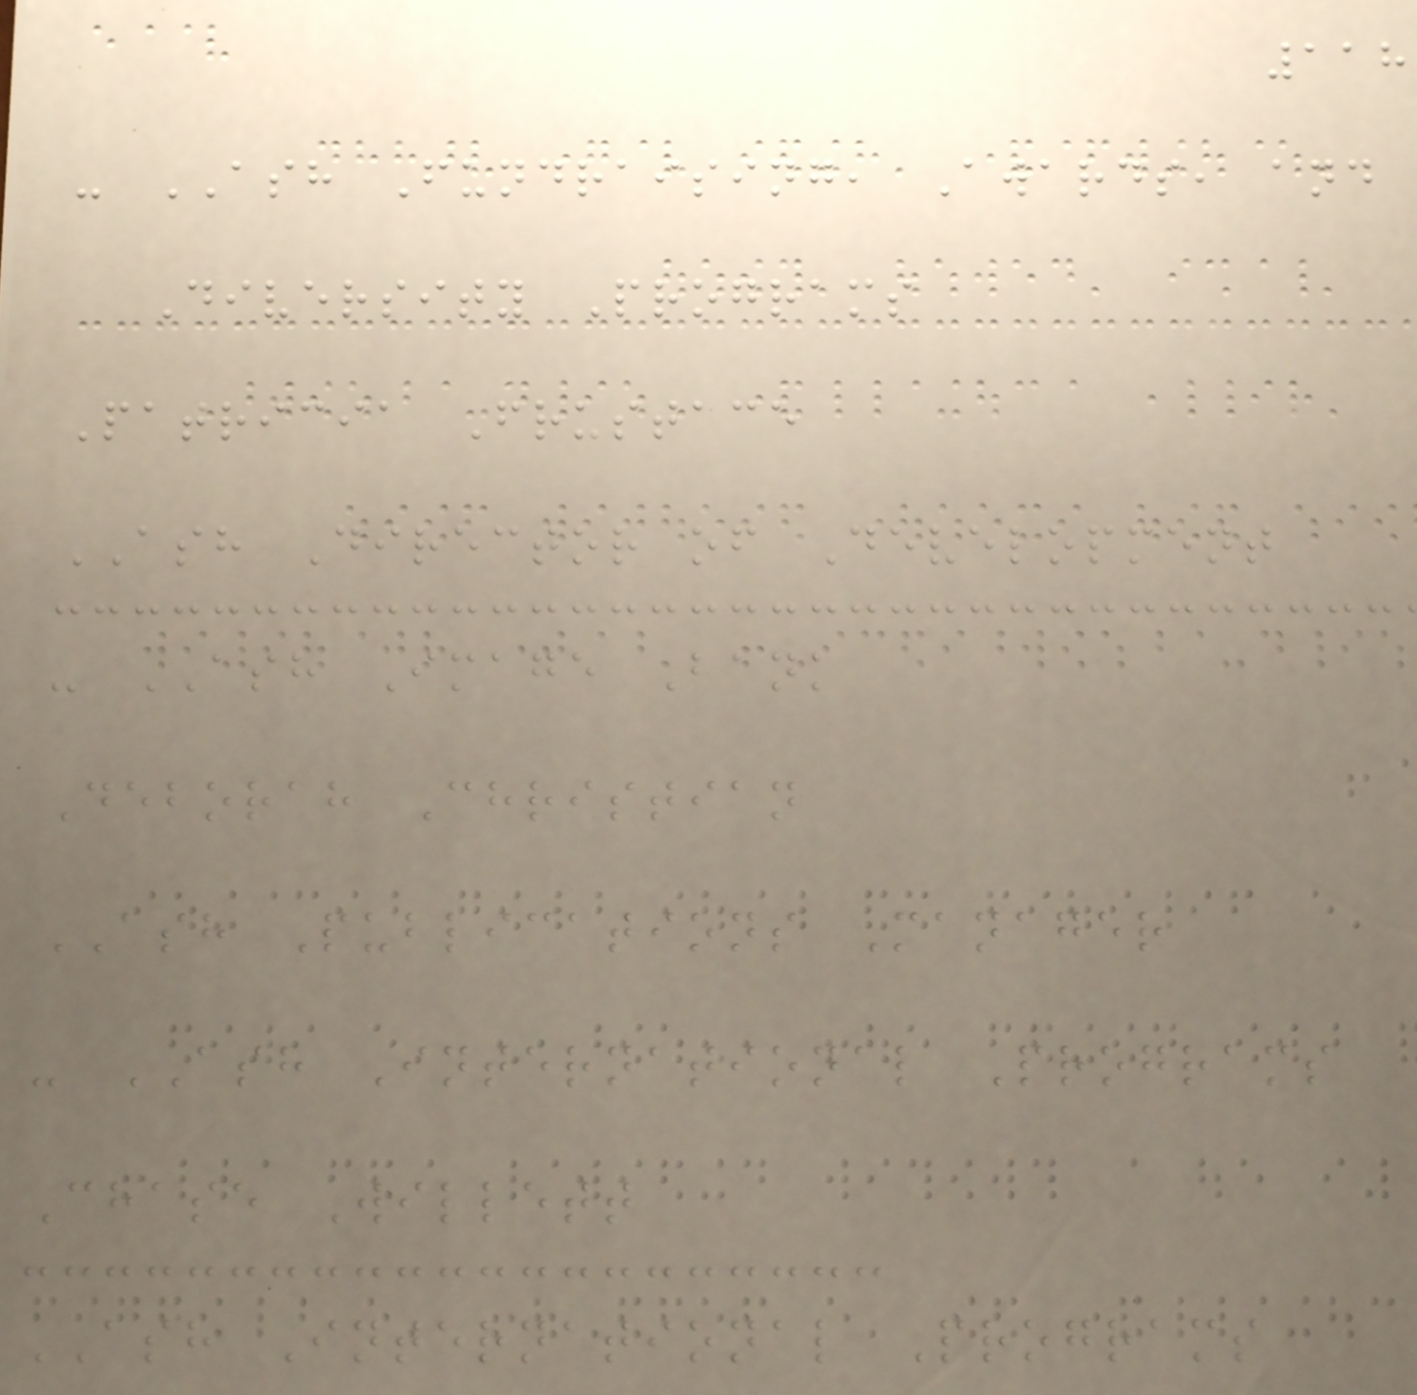118
- ASH Fundraising, Awards, and
Diversity Programs
Patricia Frustace
ASH Director of Development
- ASH Image Bank
Deborah Christian
ASH Publications Manager
- ASH International Programs
Chase Willett
ASH International Programs
